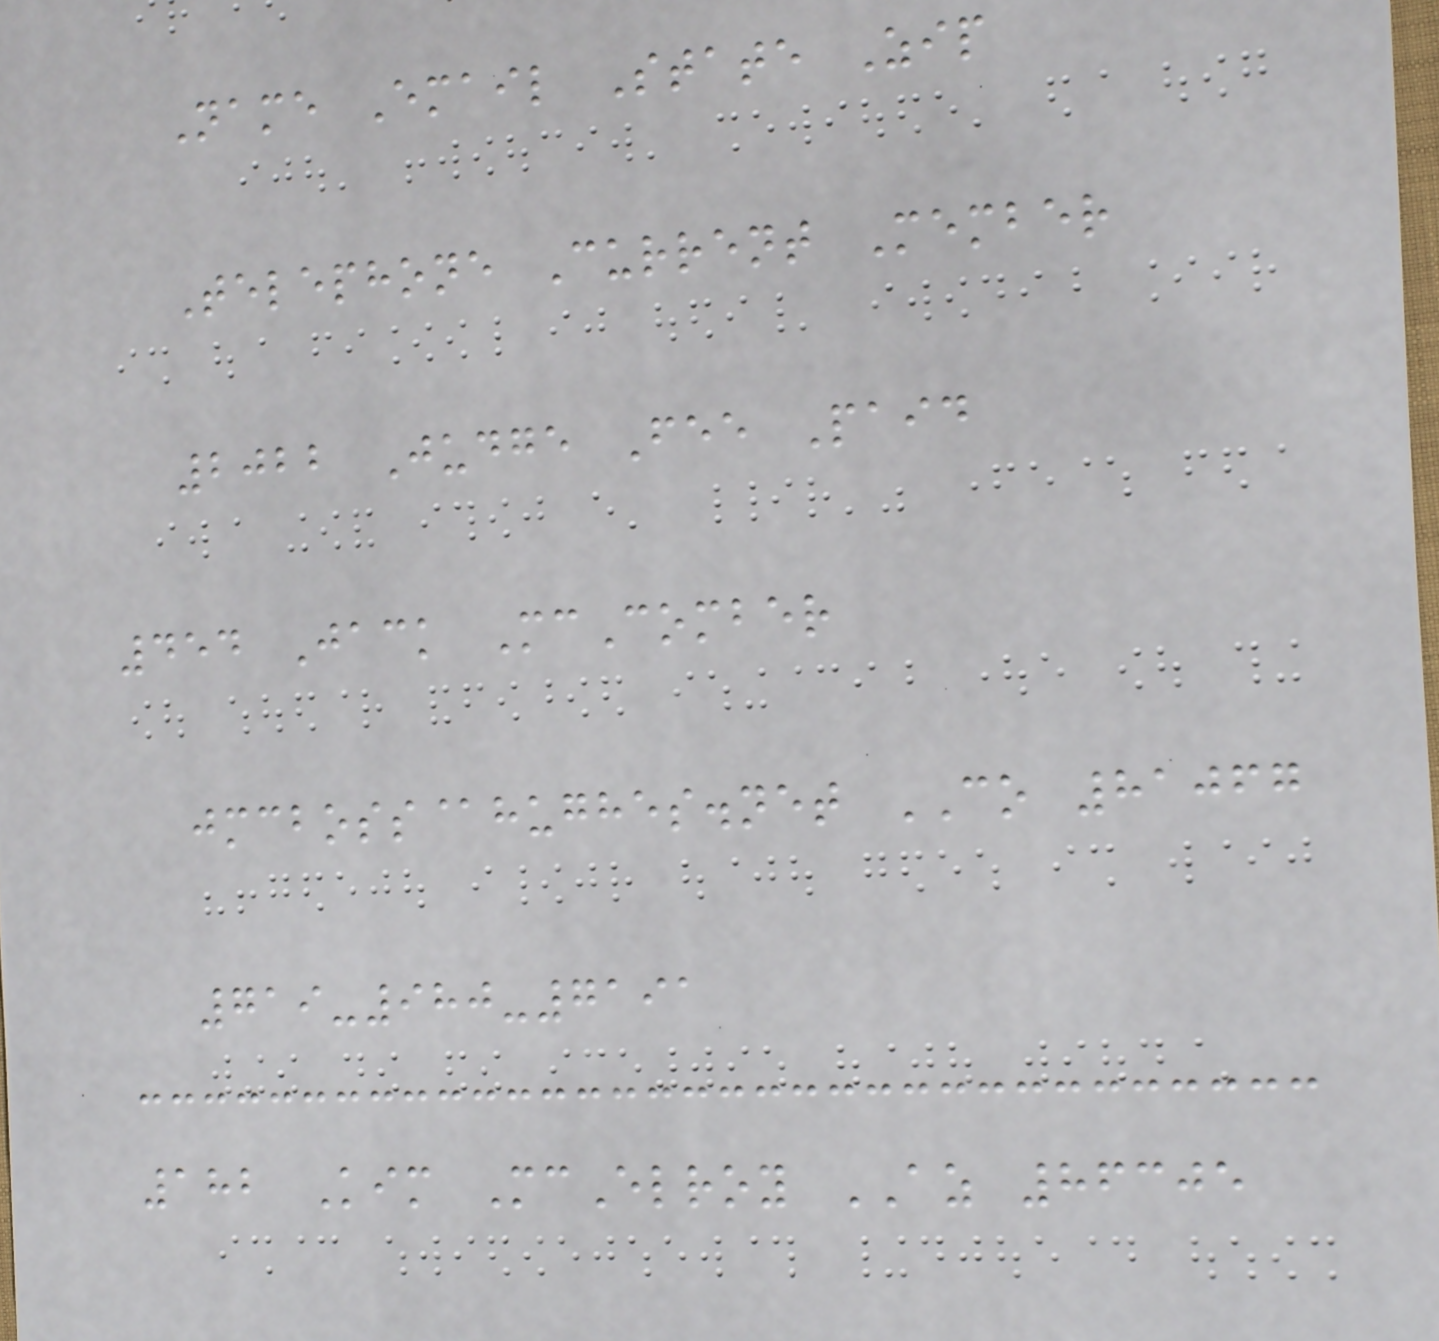Name Email State Zip
Telephone Current Member
2022 Judge Fee Paid
454 Jack McComber
jmcboss@hughes.net CO 81067
719-980-7191
182 Kim McElroy AZ 86305
